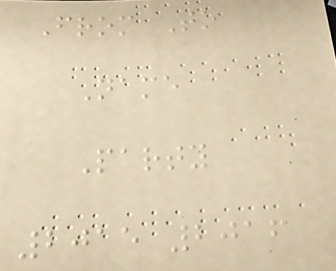From To
Name
Party
2015 2016
